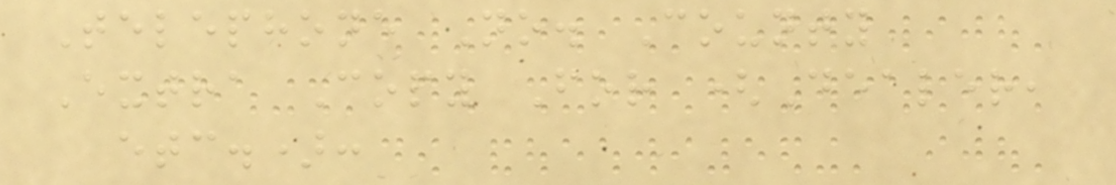Telephone No. County
Extra Copy For (Dealer,
etc.):
